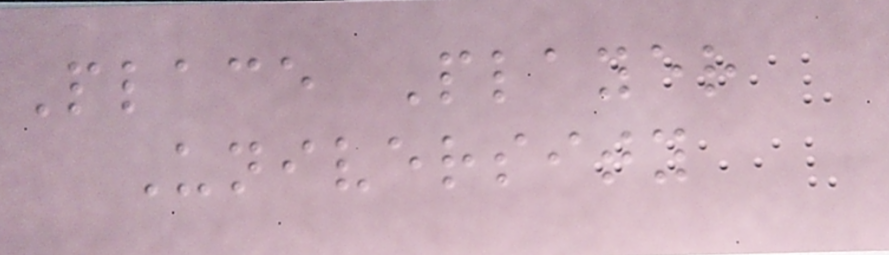Place Player
University
